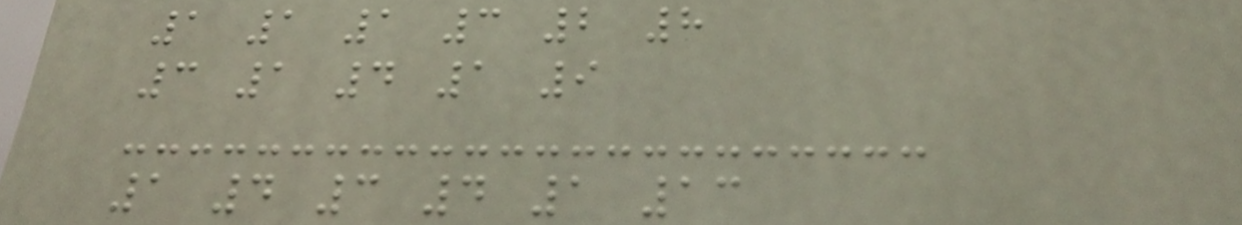1 1 1 3 2 8
3 1 4 1 9
1 4 3 4 1 13
